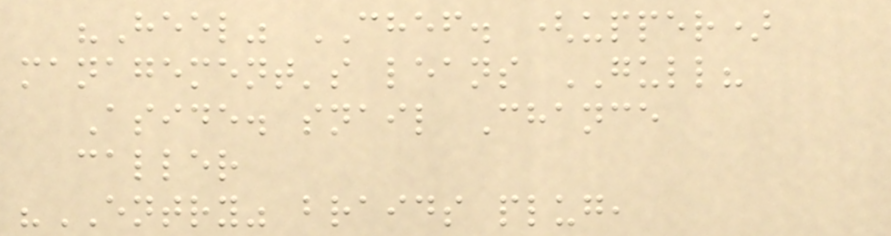"Heel" CHEF. (upper)
management's leans GULL?
Aside. snail Chance
caller
"ENTRY" braids plug,
